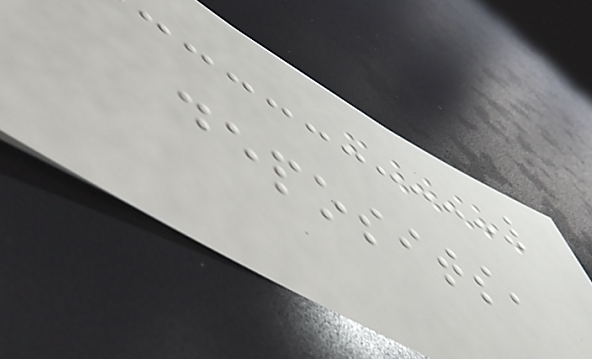deposits,
